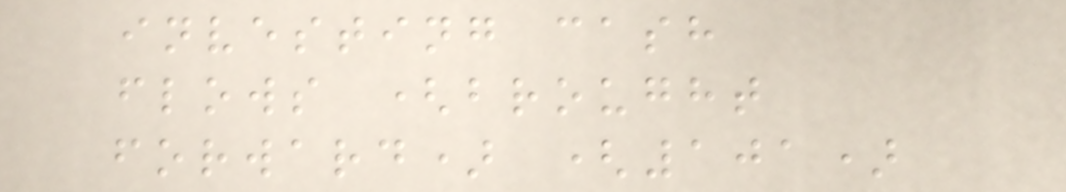investing cash
flows (brought
forward) (101)
